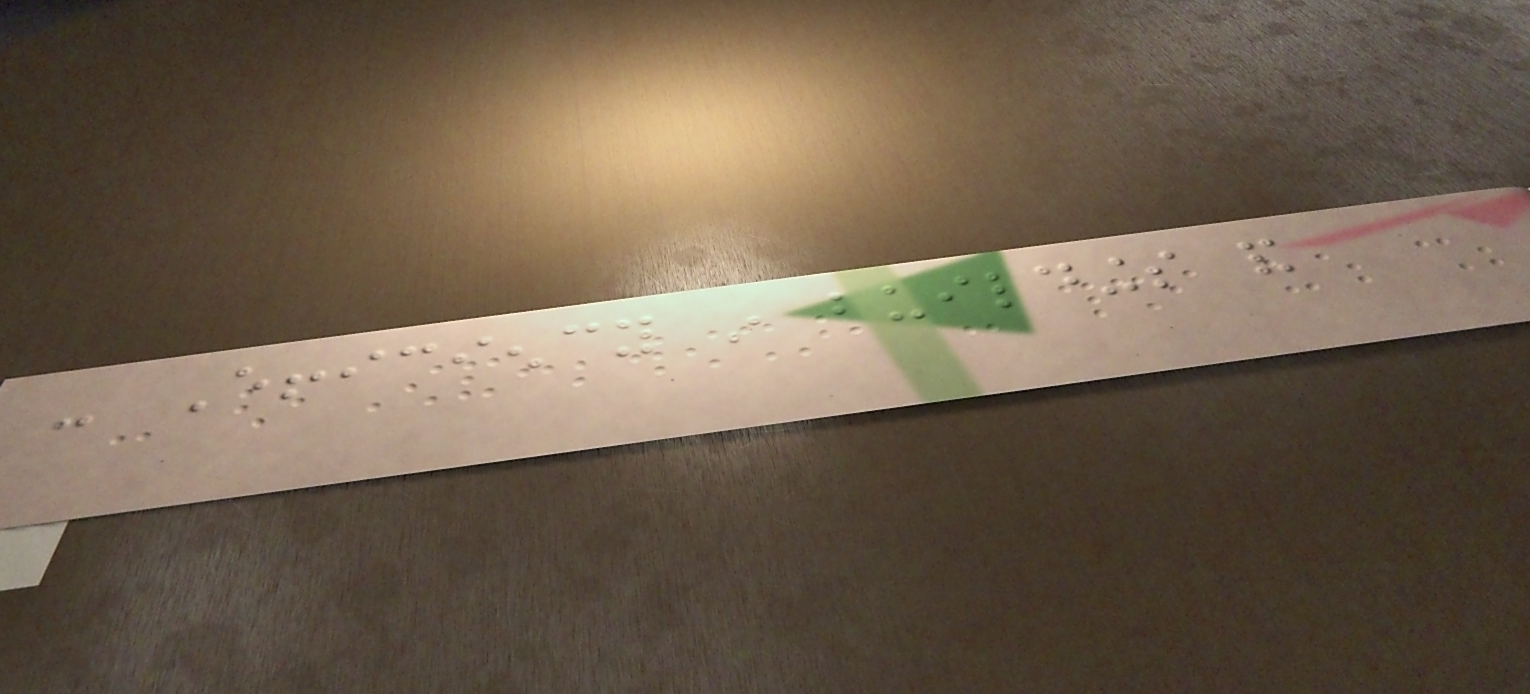- Efficiency in buildings and
